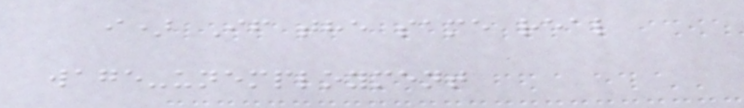i) If the same real
wage-unemployment
